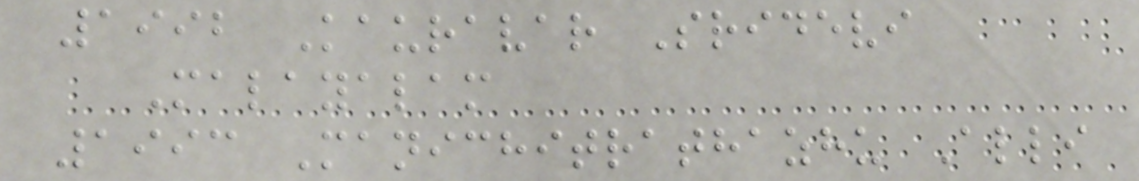1992 Kauravar Sridevi
Malayalam
1993 Manichitrathazhu Alli
